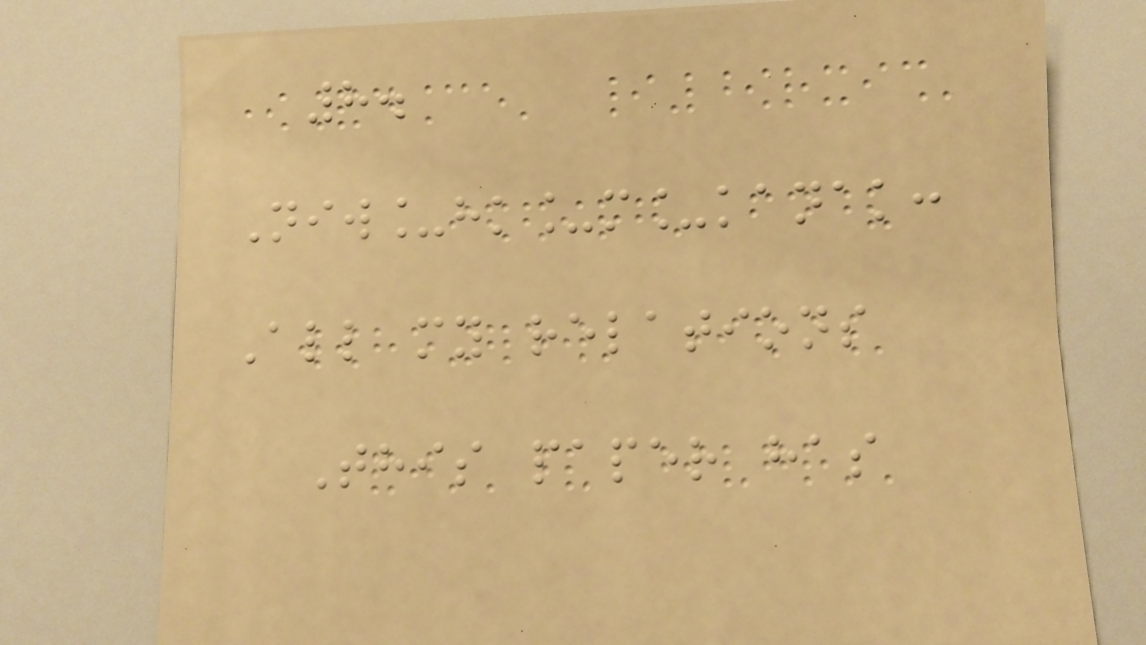8.
Niw_hk_m_kanak:
All my relations
This paper has
